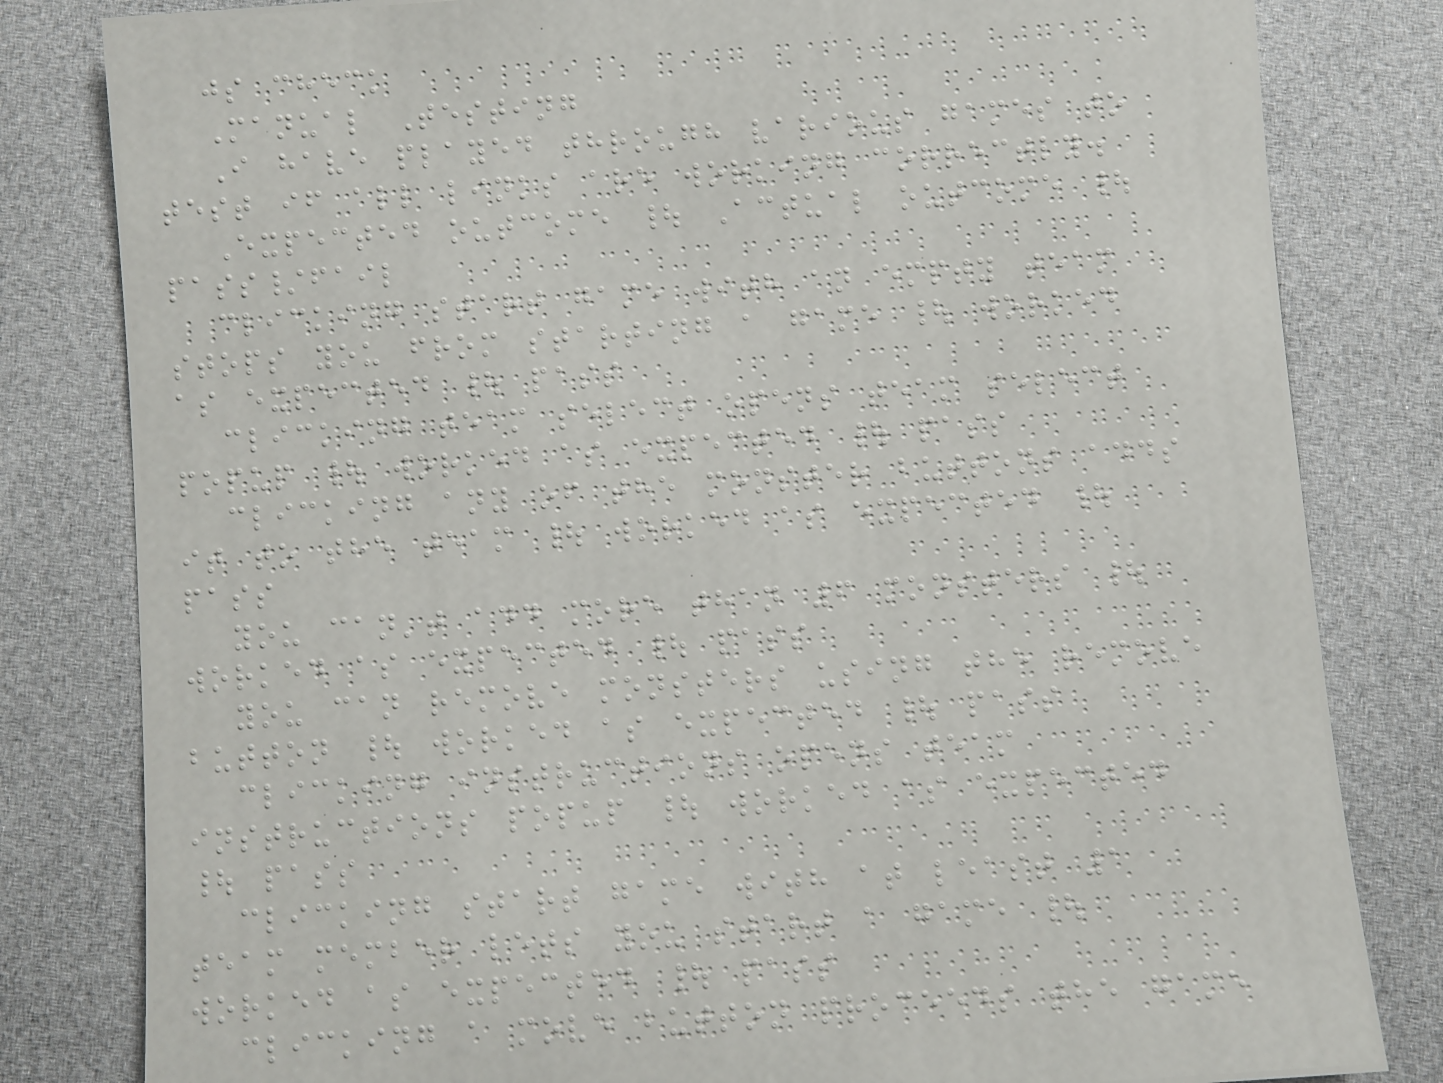js check
Manual Testing
I have played through various games to
test if all links are working correctly.
Expected outcome | Actual outcome |
pass/fail
clicking start game with an empty team
stops you from starting a game | worked
as expected | pass
clicking team select opens team select
popup | worked as expected | pass
clicking any of the monster buttons adds
it to the team | worked as expected |
pass
you can't add more than 6 monsters |
worked as expected | pass
you can remove monsters using the remove
button | worked as expected | pass
clicking instructions opens team
instructions popup | worked as expected
| pass
clicking start game with at least 1
team member lets you start a game |
worked as expected | pass
clicking a move button proceeds the game
